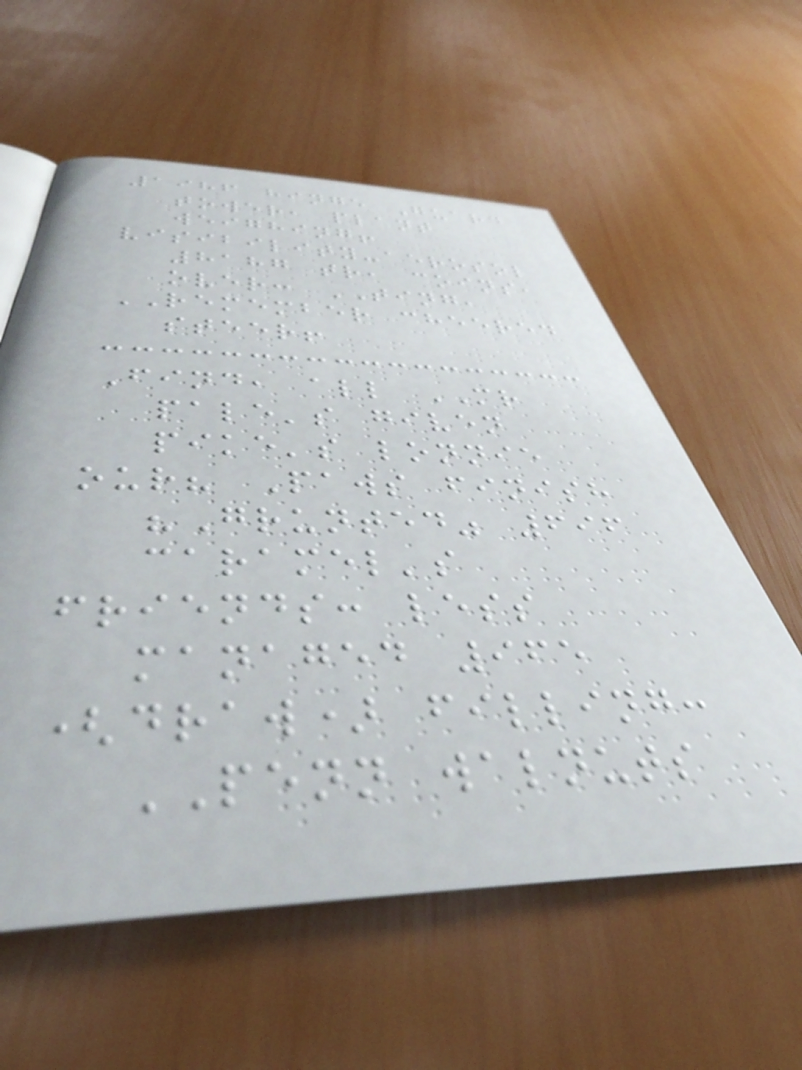1986 hinge Guard
tower, plant
weighing!
visibility-aerosol
8187 tr, coins,
over: TING,
REMEMBER cheered
steer!
Find, all MR
pale's given
pike's lonnie
our? Paws finish
"Grunted" 696
caramel's
friends: less
managed 965
(draw) filling:
PENN walnuts
